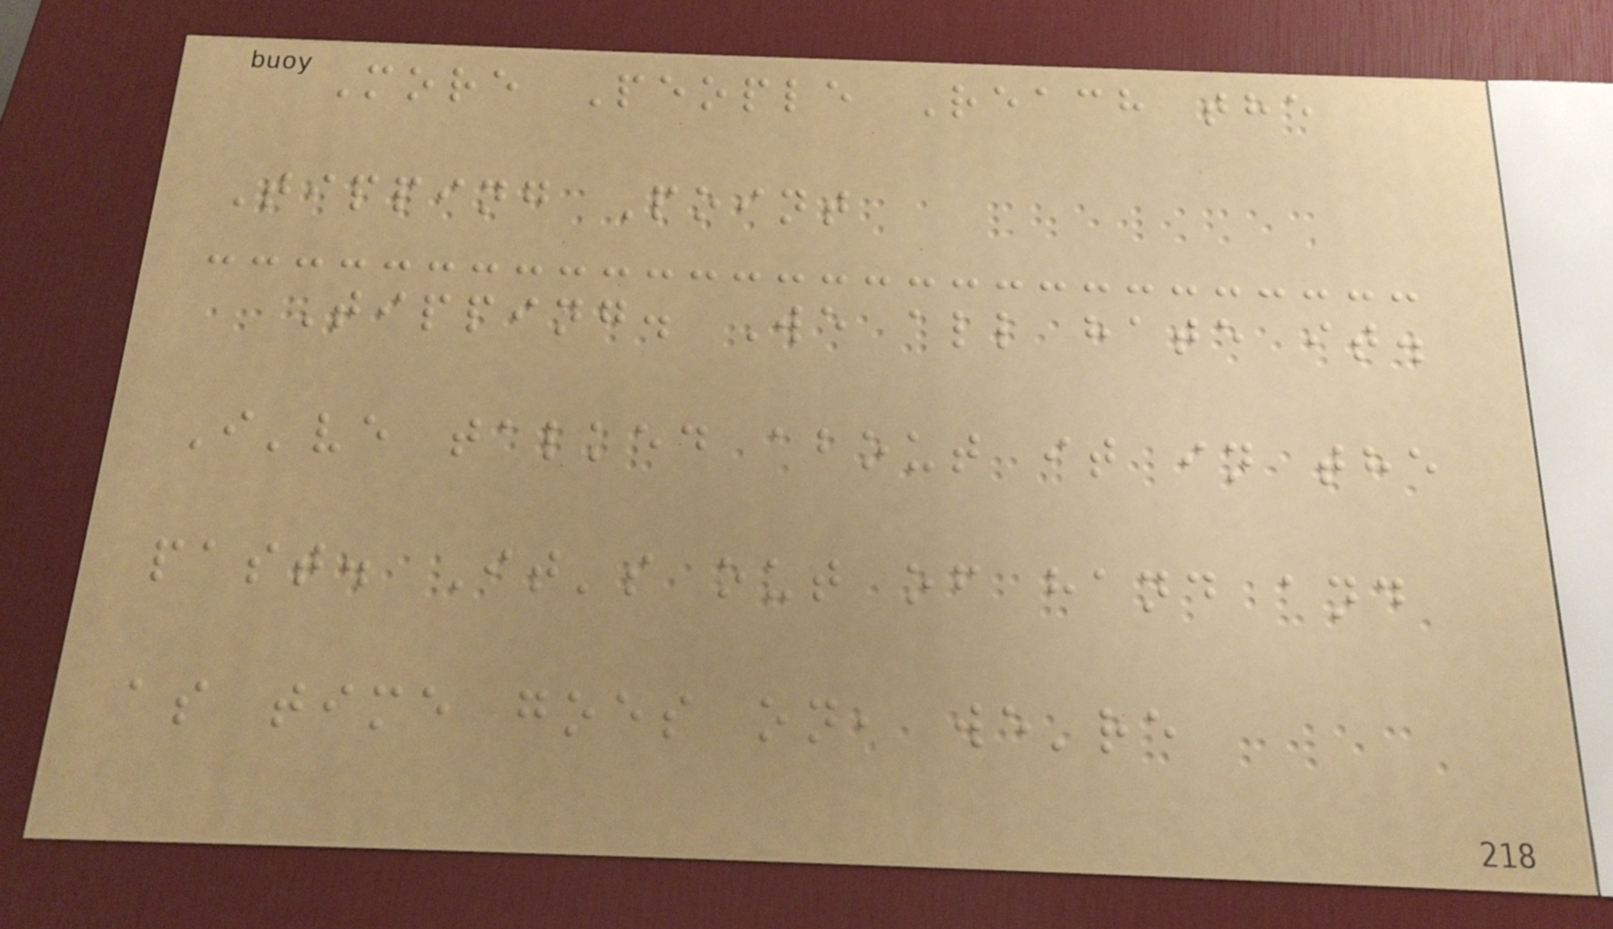More People Reach the
Tipping Point
Tipping. We all hate it.
I've talked about it in the
past. It's out of hand and
as time goes on, we're
